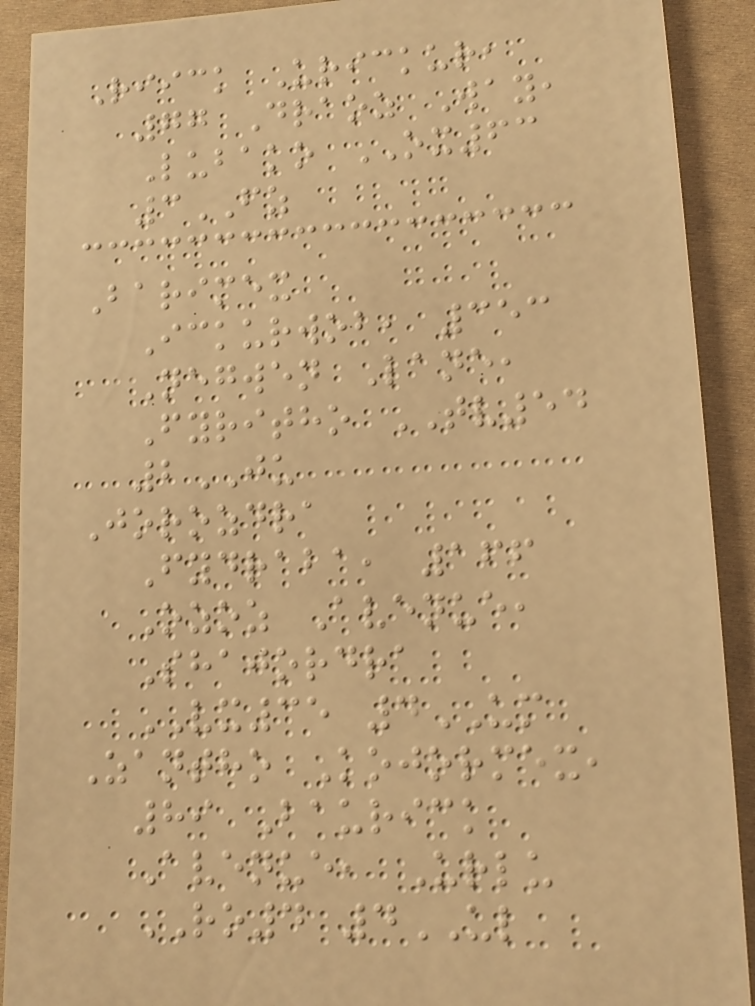Riick Urickur,
77 Draoz Way,
Lubako OX63
3FZ
Barimex
Ickurwob, 353
Negwen Lane,
Fyritho TV54
2JU
Jorozdra
Fydraba, 166
Ozoz Avenue,
Shajordra
VX35 4UM
Zantho Kojormex,
89 Baurick
Avenue, Urlu
RO4 4UL
